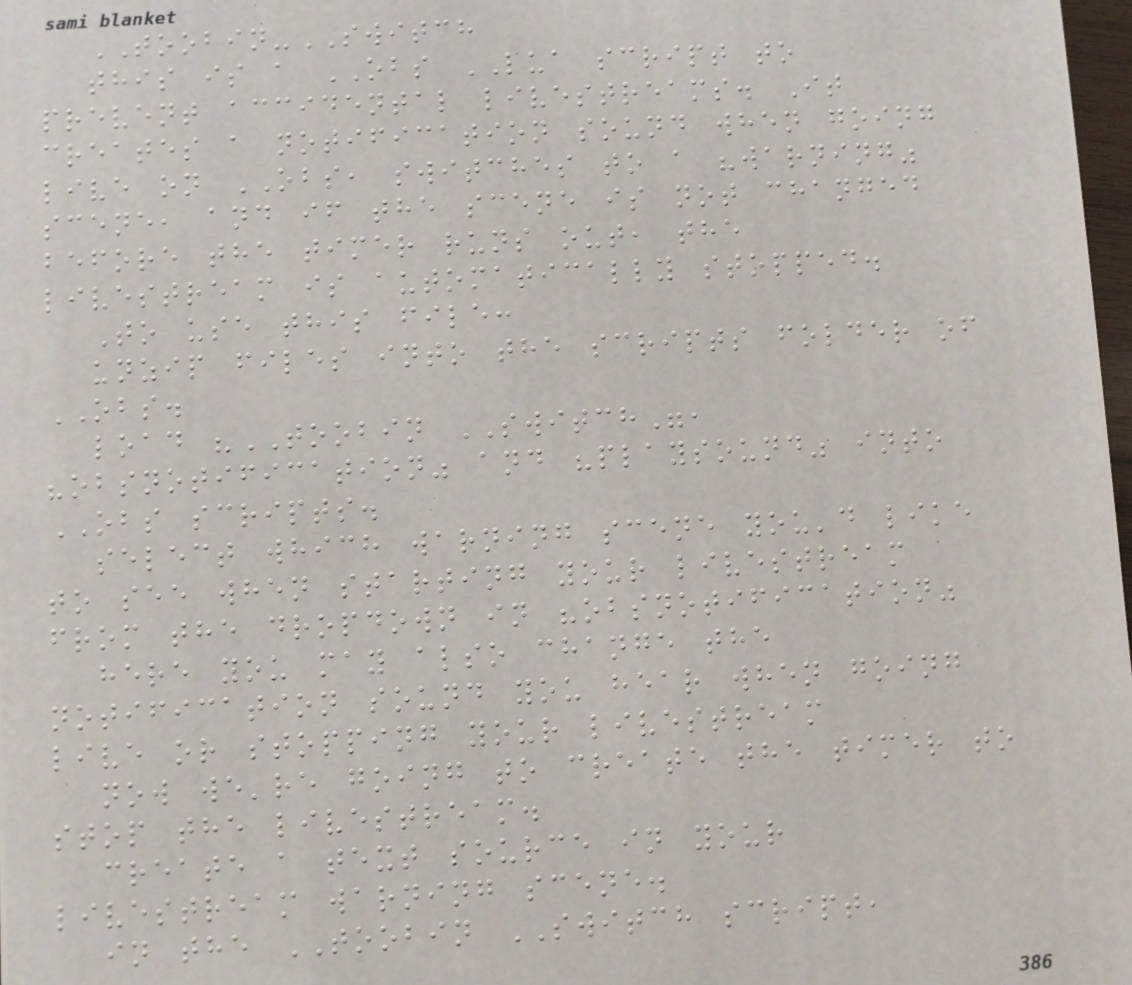TOOBIN-SWITCH
this is a OBS LUA script to
prevent accidental livestreams. It
creates a notification sound when going
live on OBS, switches to a "warning"
scene, and if the scene is not changed
before the timer runs out, the
livestream is automatically stopped.
To use this file:
unzip files into the scripts folder of
OBS.
load "TOOBIN SWITCH",
"obsnotification" and "playsound" into
OBS scripts.
select which warning scene you'd like
to see when starting your livestream
from the dropdown in "obsnotification"
here you may also change the
notification sound you hear when going
live or stopping your livestream
now we're going to create the timer to
stop the livestream.
create a text source in your
livestream warning scene.
in the TOOBIN SWITCH script,
